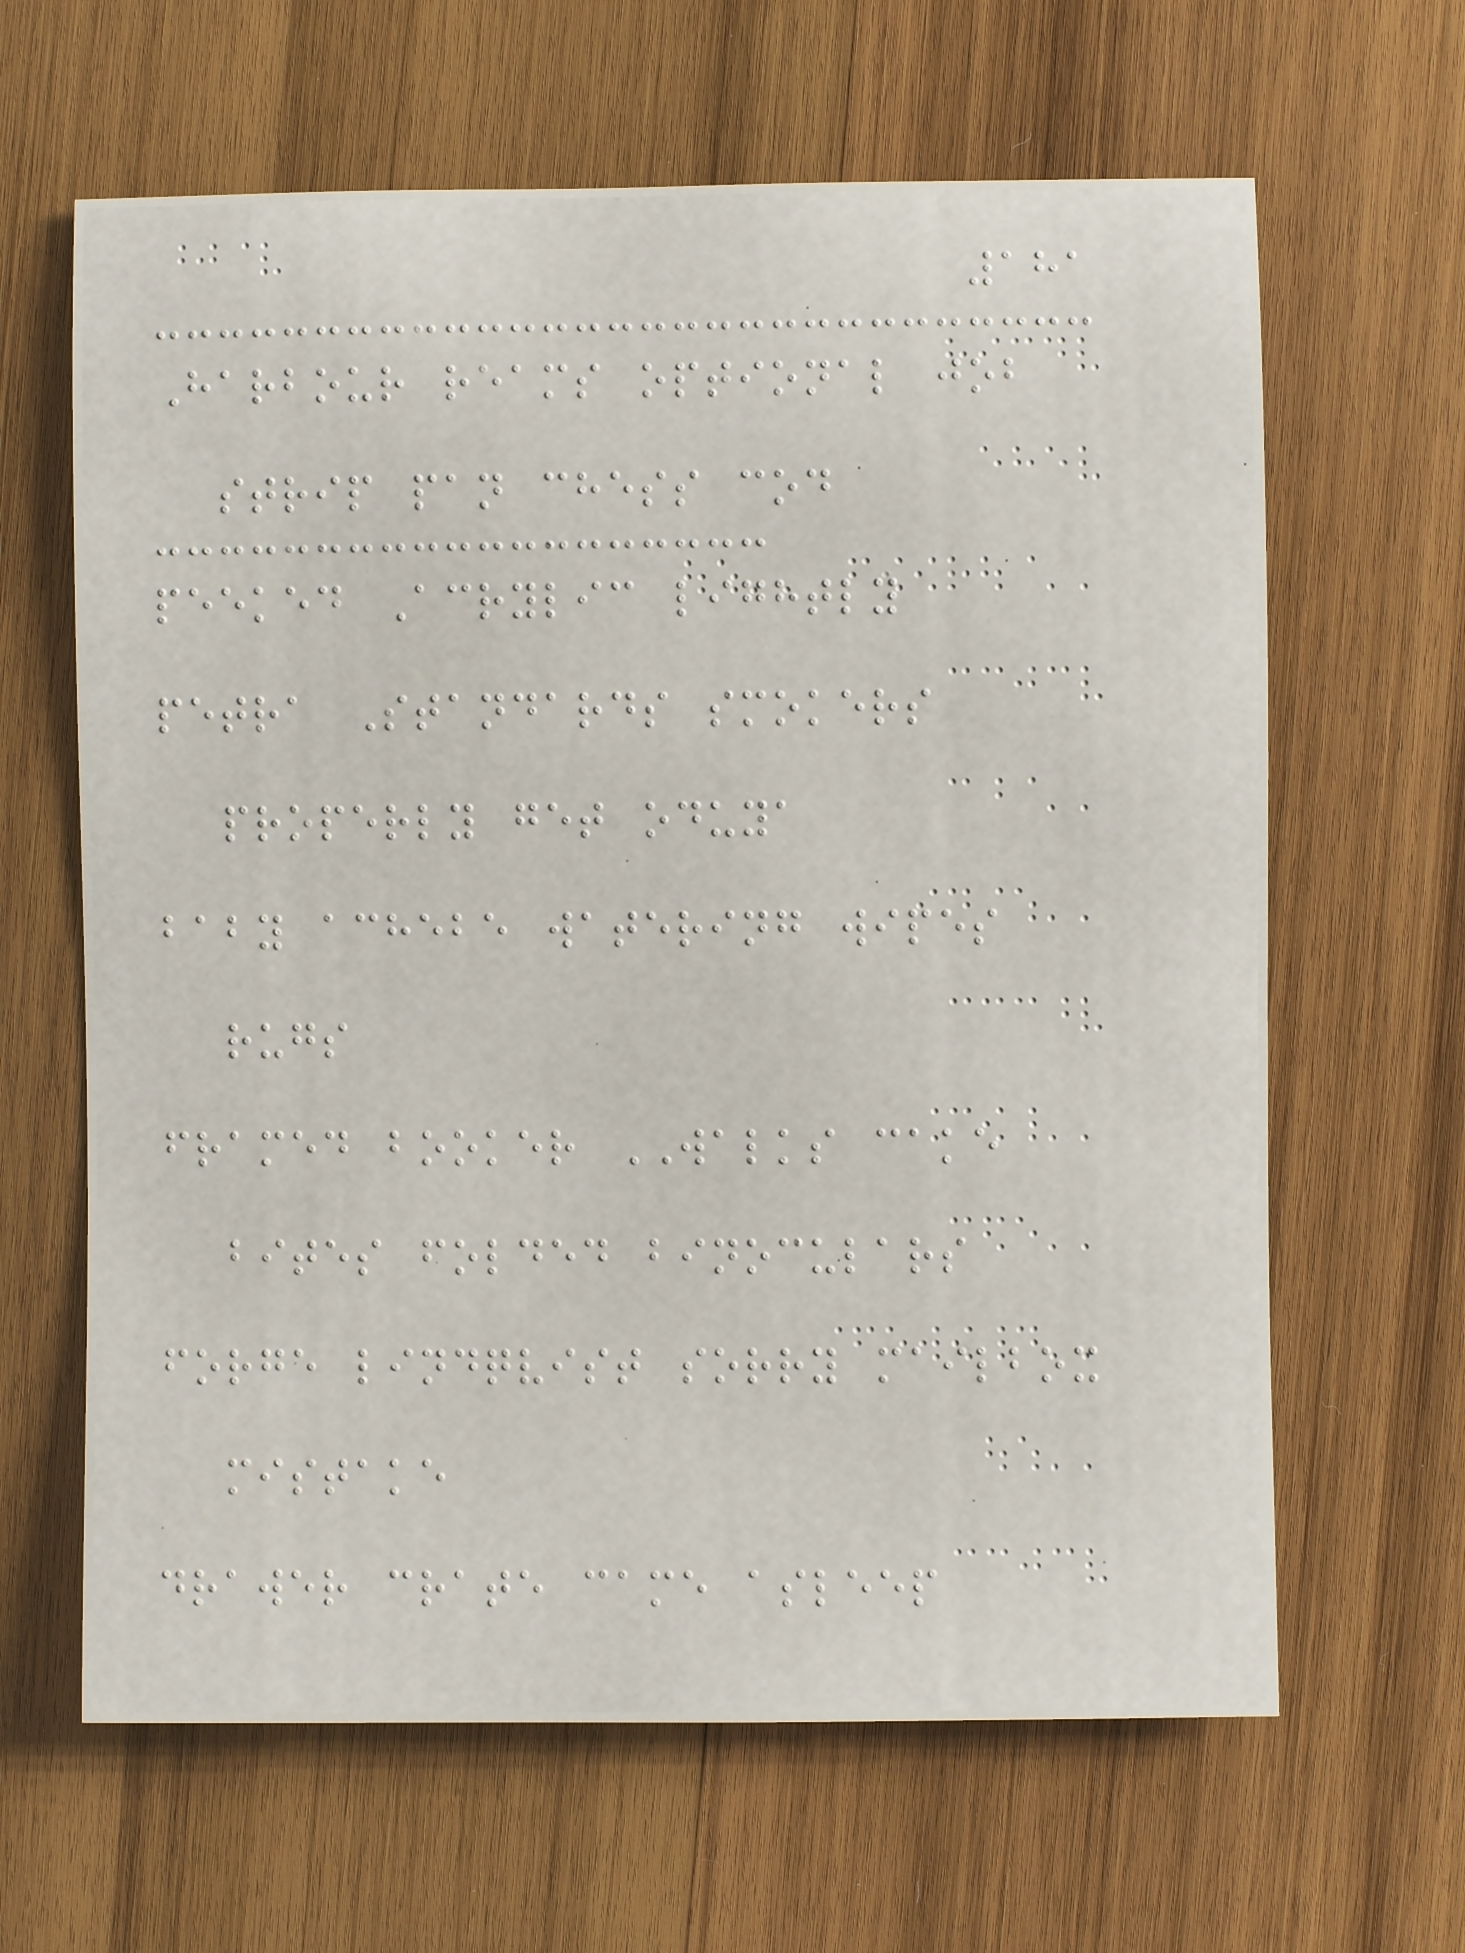181
Harbour reams optional job
strip pan chess cod
peeked Acrylic lightly
petra Standards smokers
properly get oduya
baby achebe watering wipes
rugs
framed booker WALKS cake
bites folded binoculars
forge lindqvist sorry mailbox
mistake
drawer crate came asleep
